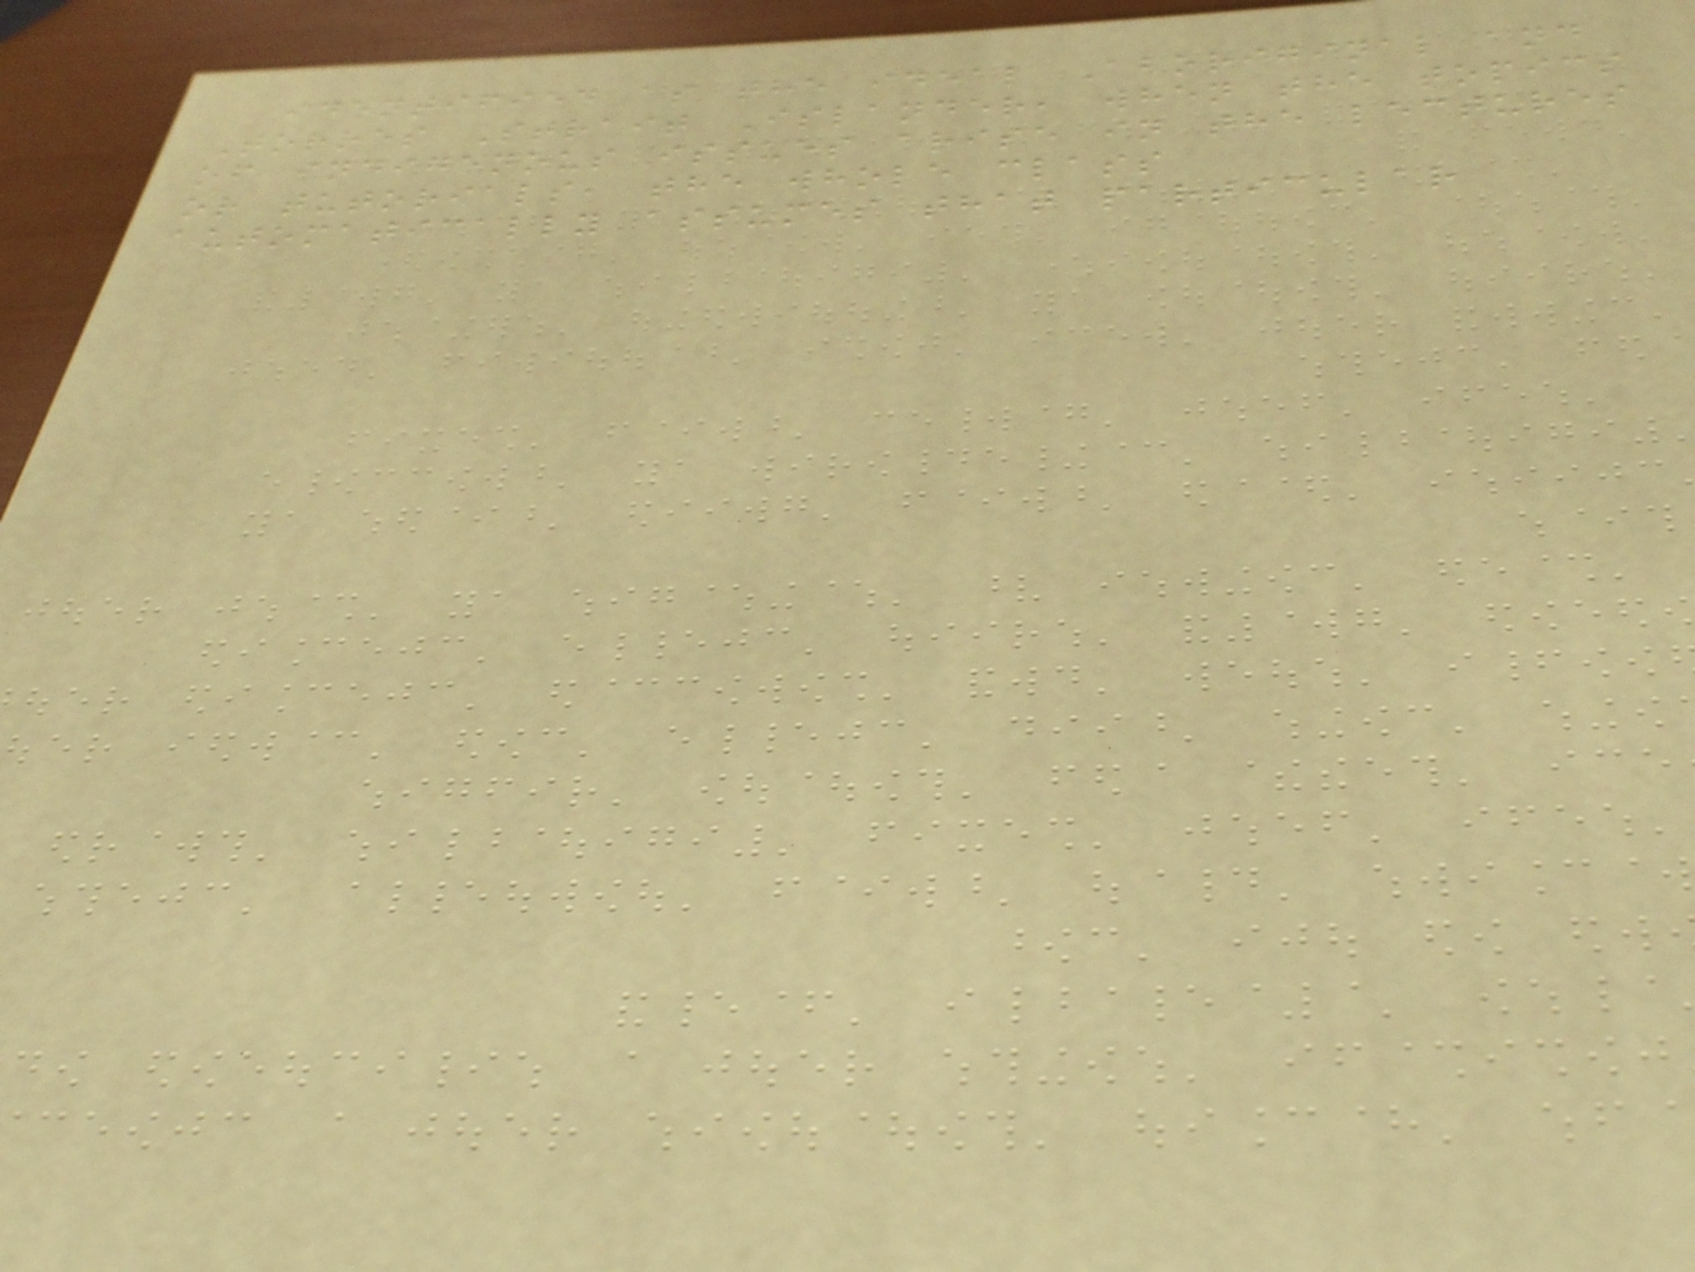identified as the ideal Aboriginal and
Torres Strait Islander, when the topics
of indigenous issues arise in the lectures
or tutorials, the whole class
automatically assumes that particular
